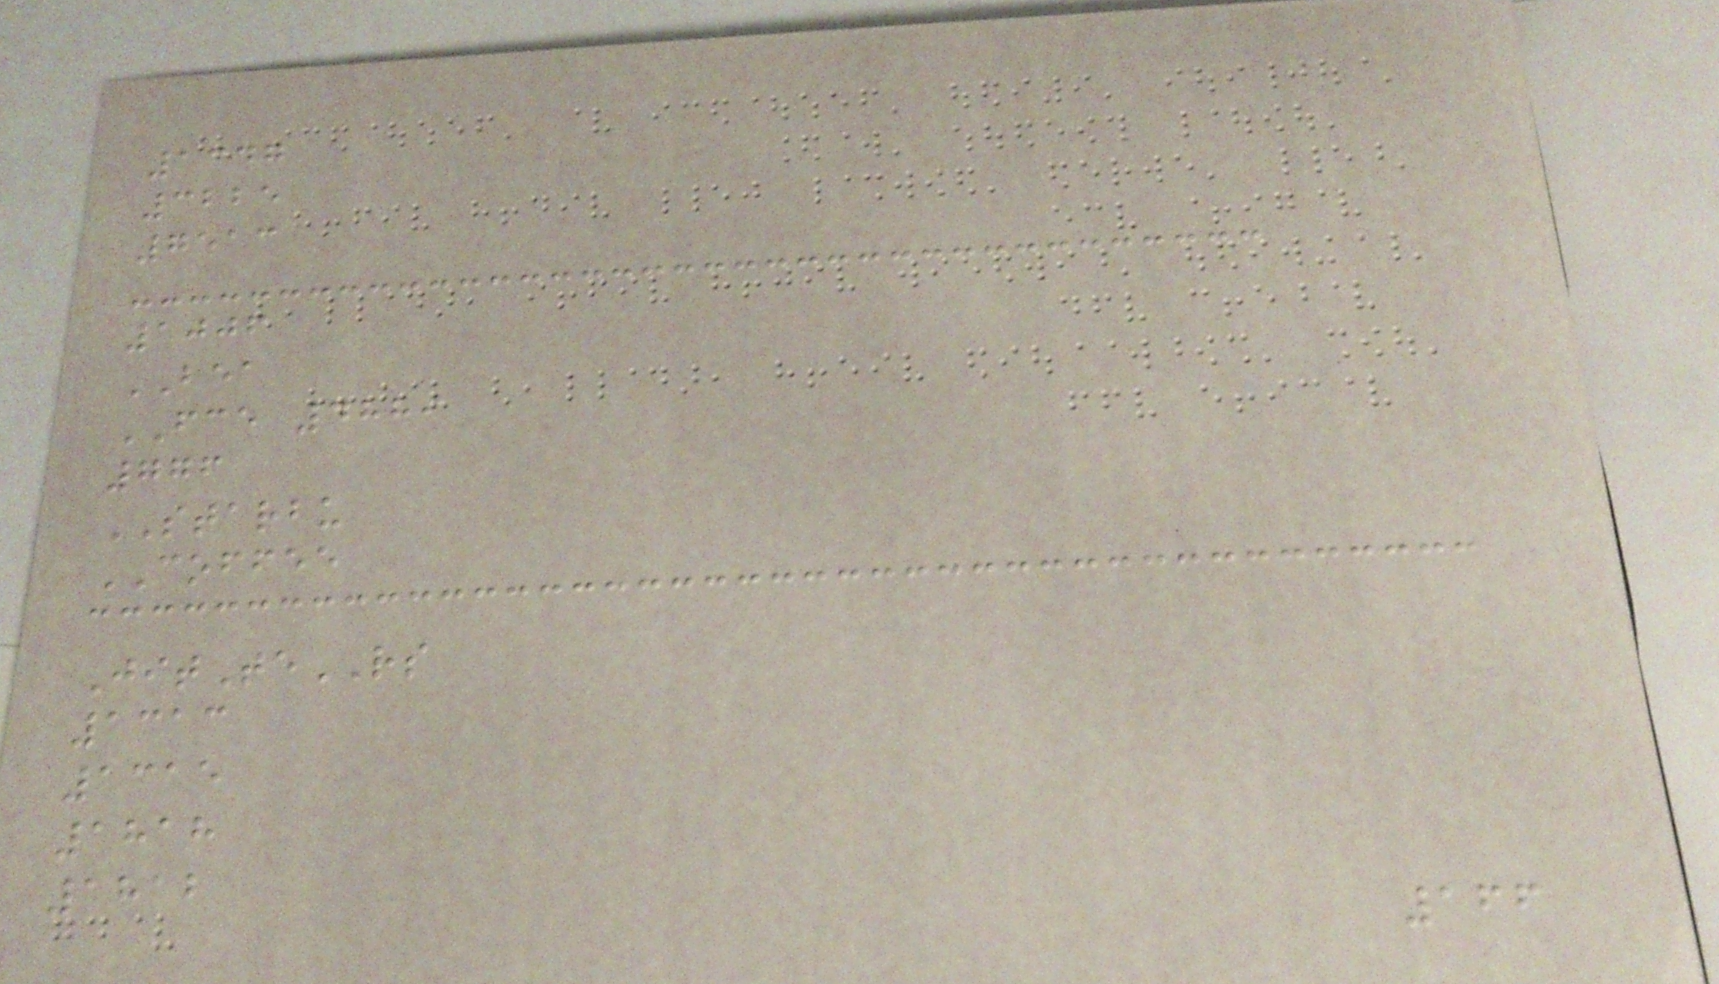1347
3225
7513
1006
BEA
FCE 4889
776
STARBU
COFFEE
JitTeRS
1313
1315
1818
1812
166
